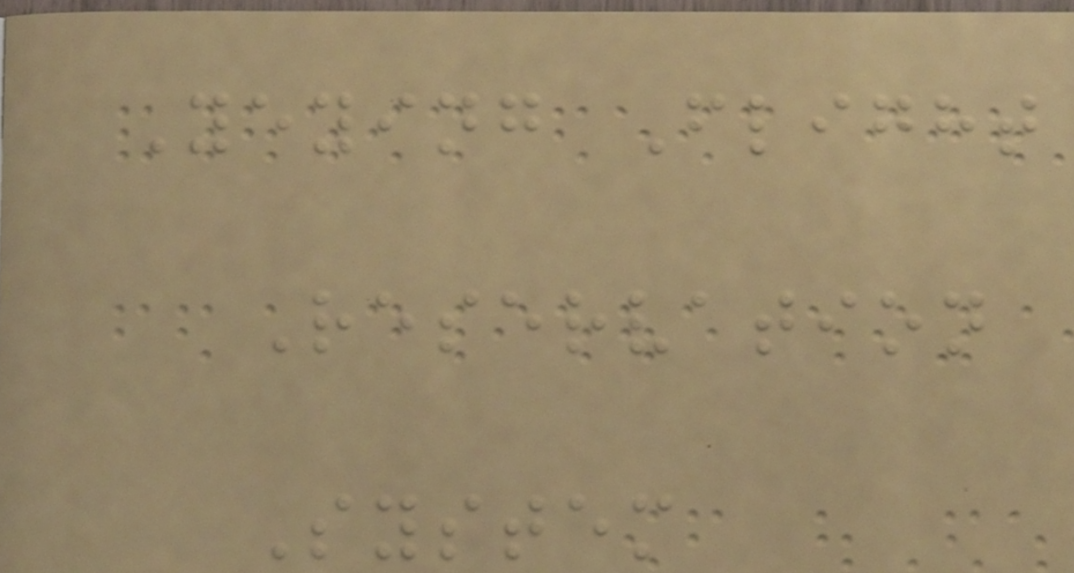Yeying Flight
Reservation
System
